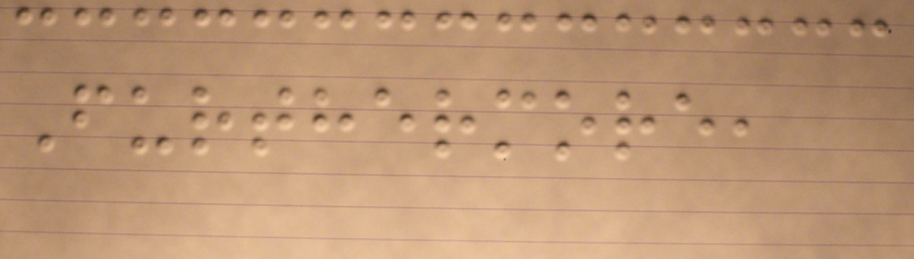Furthermore,
